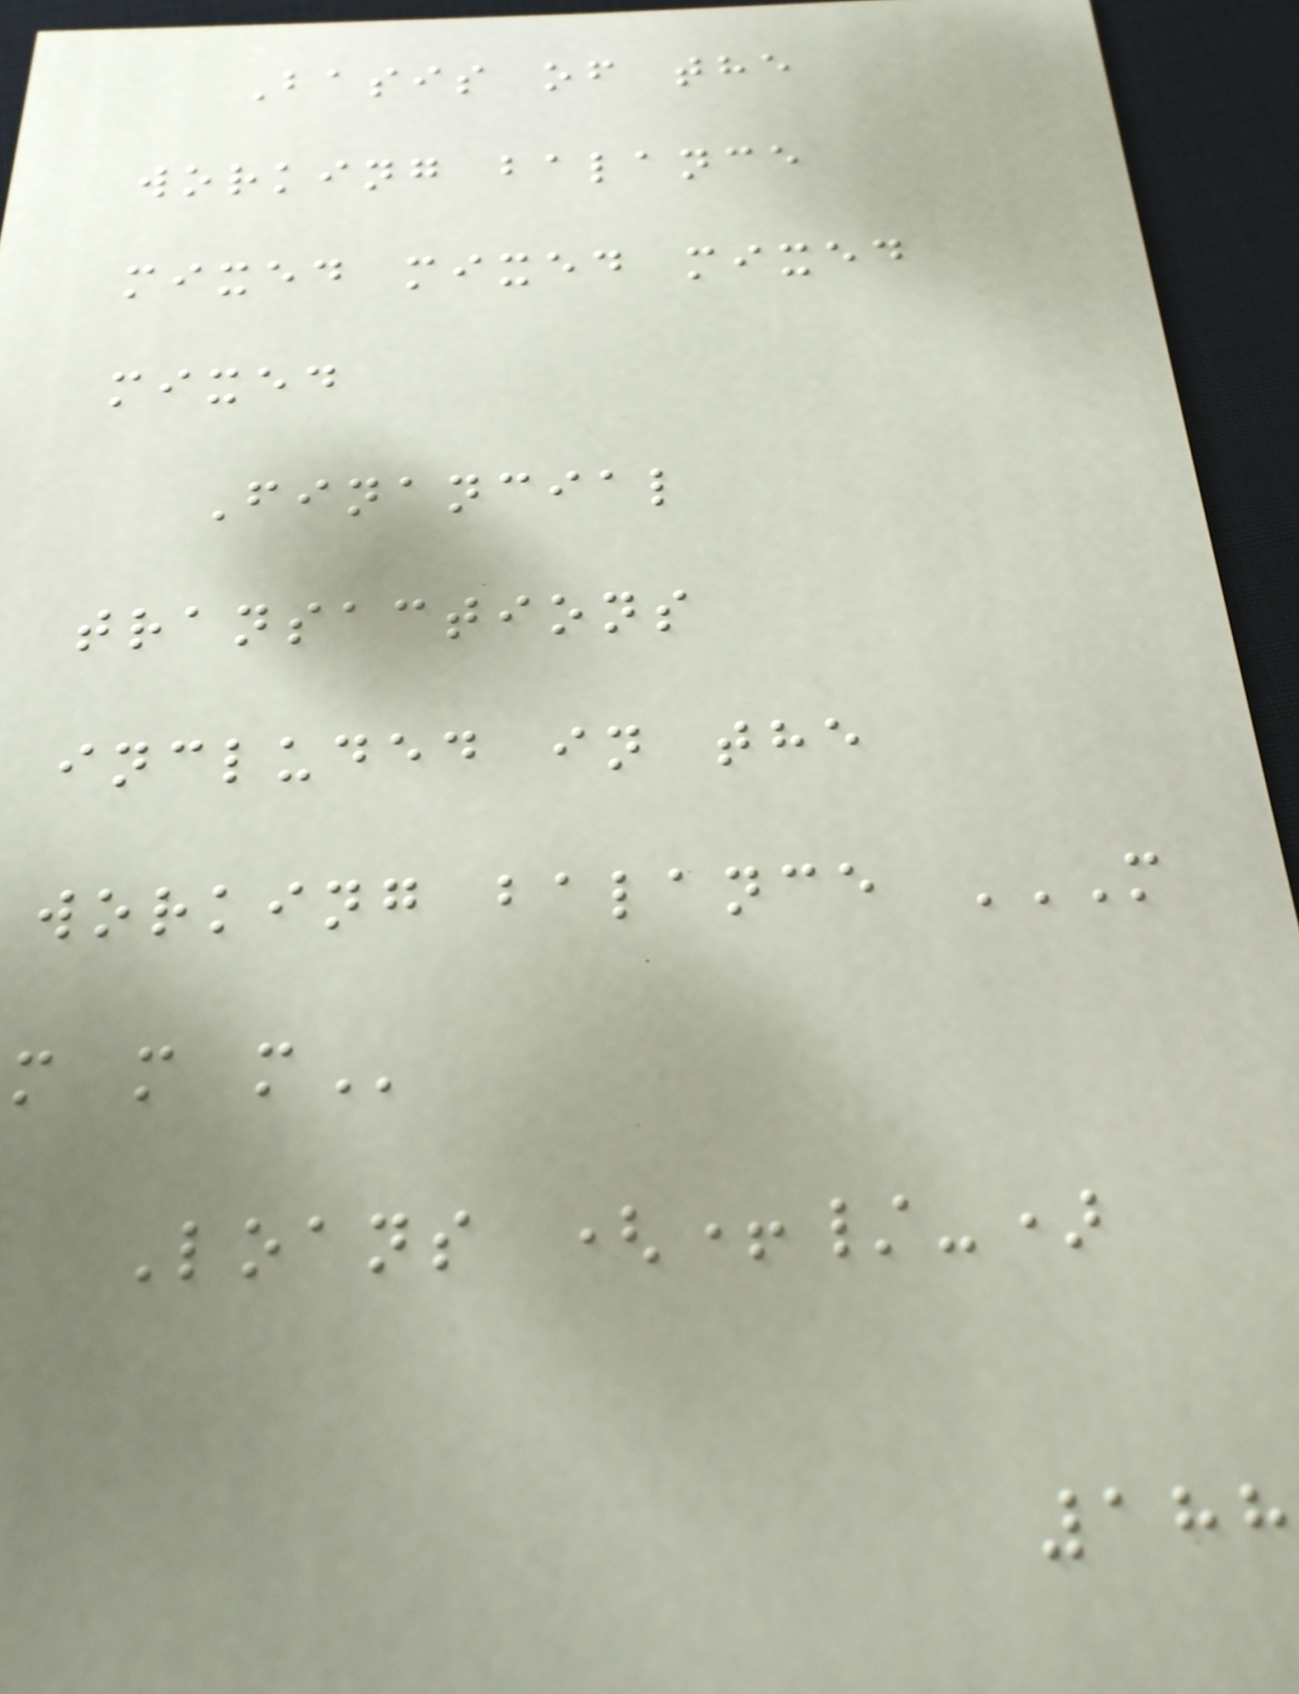Basis of the
working balance
mixed mixed mixed
mixed
Financial
transactions
included in the
working balance M
M M M
Loans (+/-)
188
